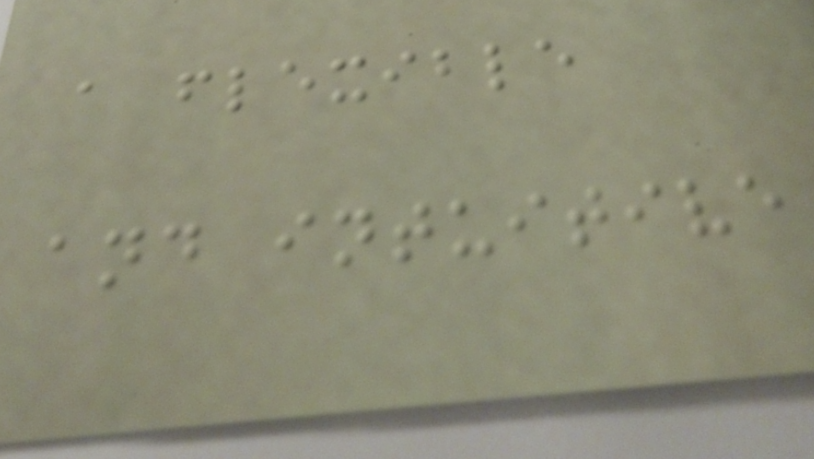a flexible
and intuitive
